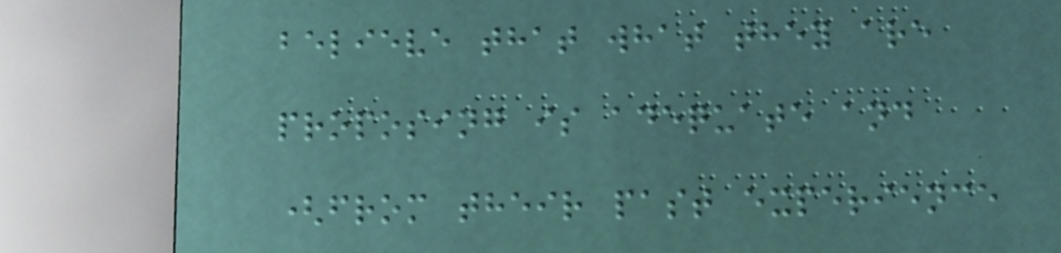believe that what they are
proposing is adequate and
(from their past experience
